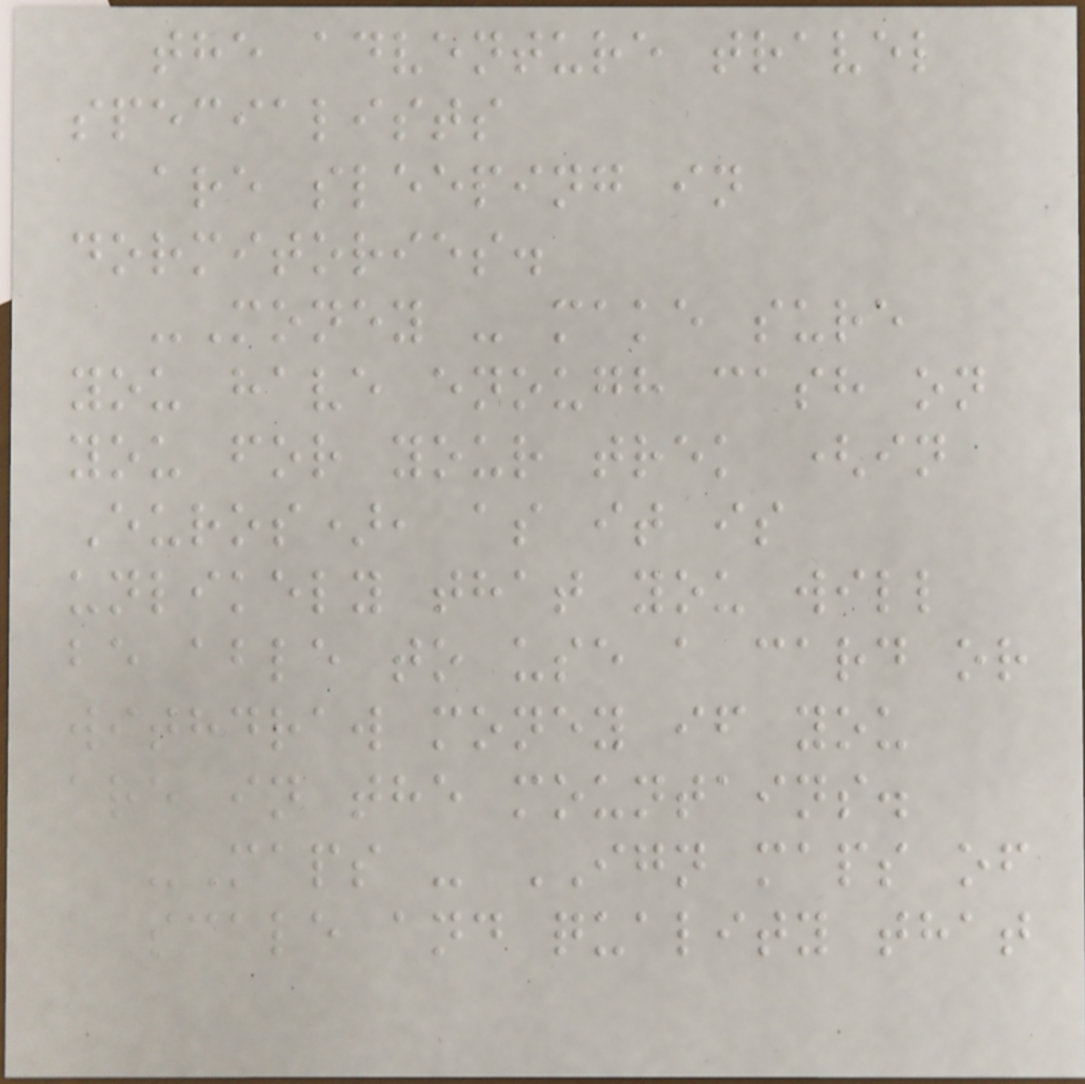the adventure travel
specialists
are sleeping in
dormitories.
-Money - make sure
you have enough cash on
you for your trek (in
Euros), as it is
unlikely that you will
be able to use a card or
withdraw money if you
are in the mountains.
-Maps - IGN maps of
a scale and quality that
